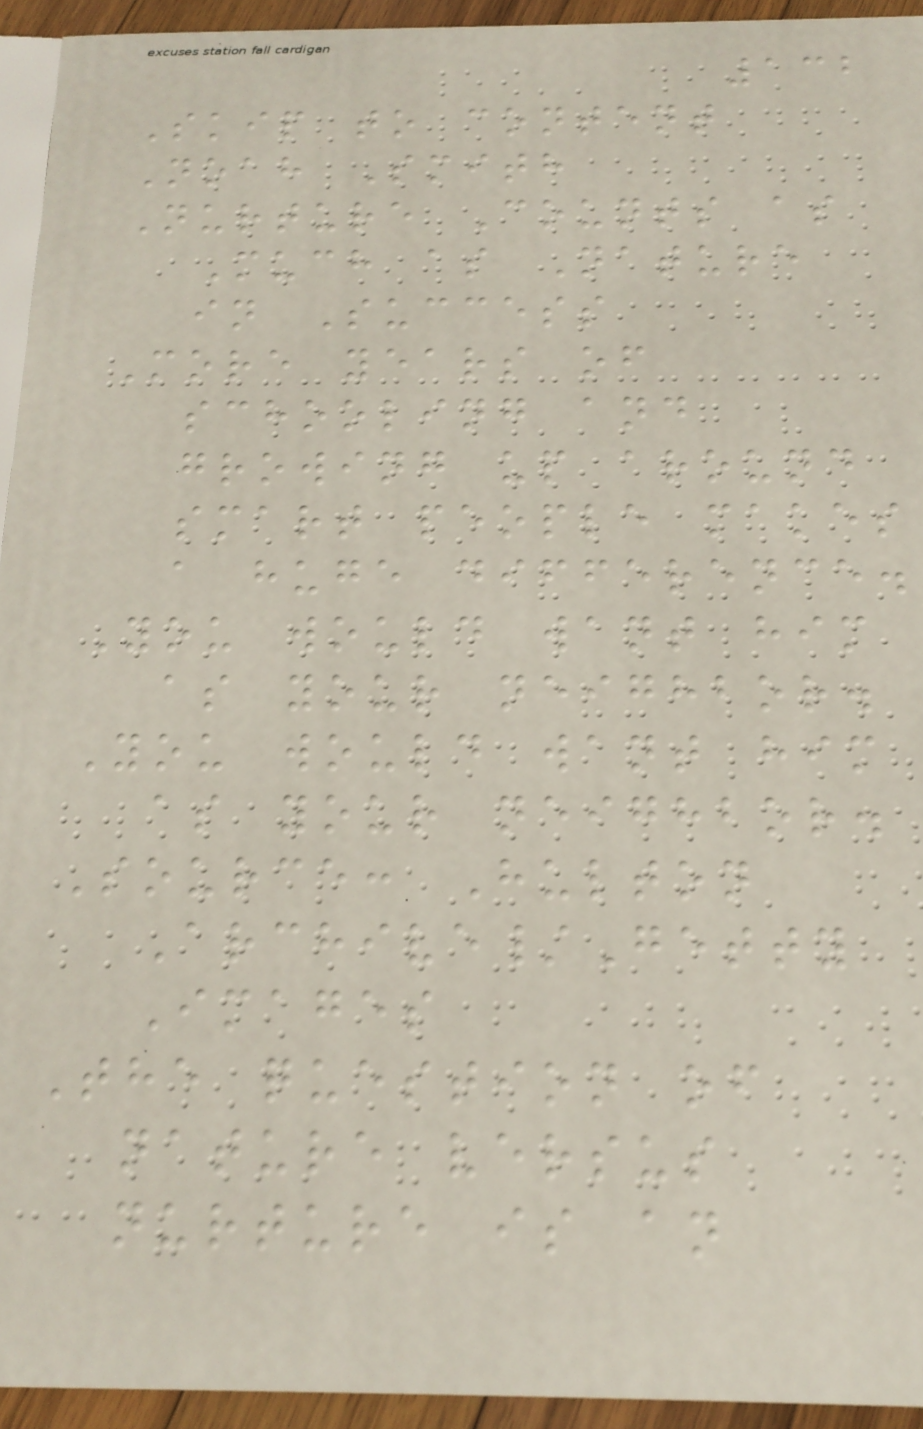132
Skip to content
Noah Smith
Nurture Counts as
Much as Nature
in Success
More years of
schooling and
growing up around
smart people makes
a huge difference.
You would want him
as your neighbor.
You would want him
as your neighbor.
Source: Hulton
Archive/Getty
Images
The question of
nature versus
nurture is an
